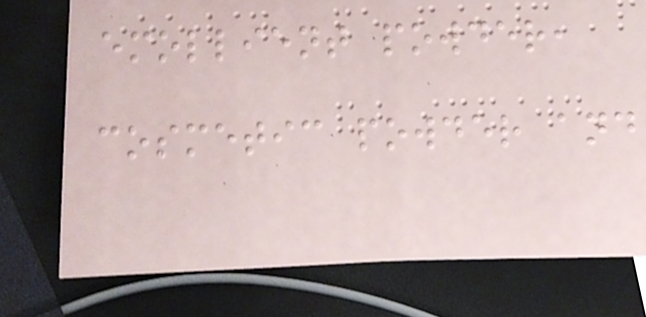emollient powder,
cosmetic powder and
